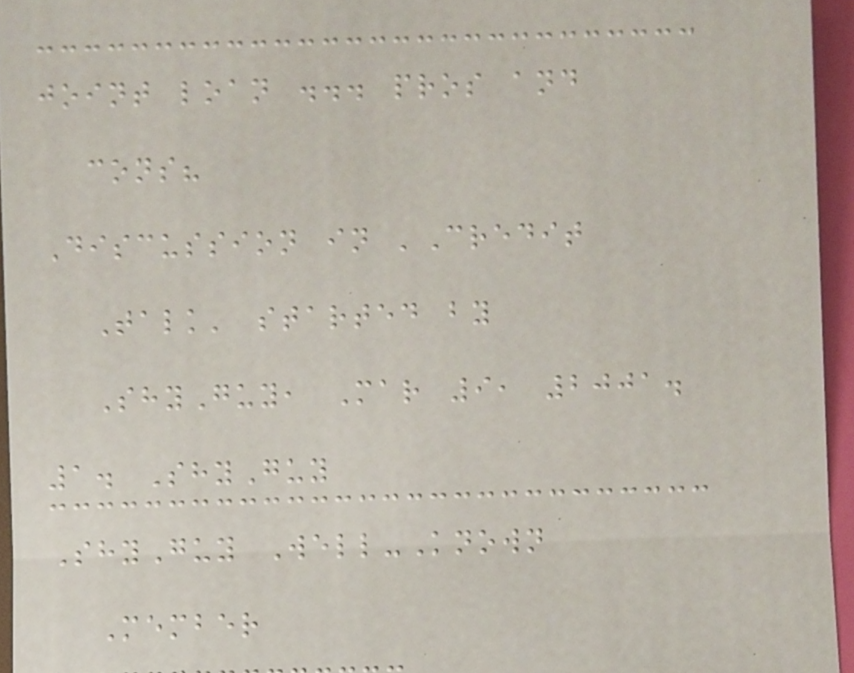joint loan ... pros and
cons?
Discussion in 'Credit
Talk' started by
ShyGuy, Mar 9, 2001.
1. ShyGuy
ShyGuy Well-Known
Member
